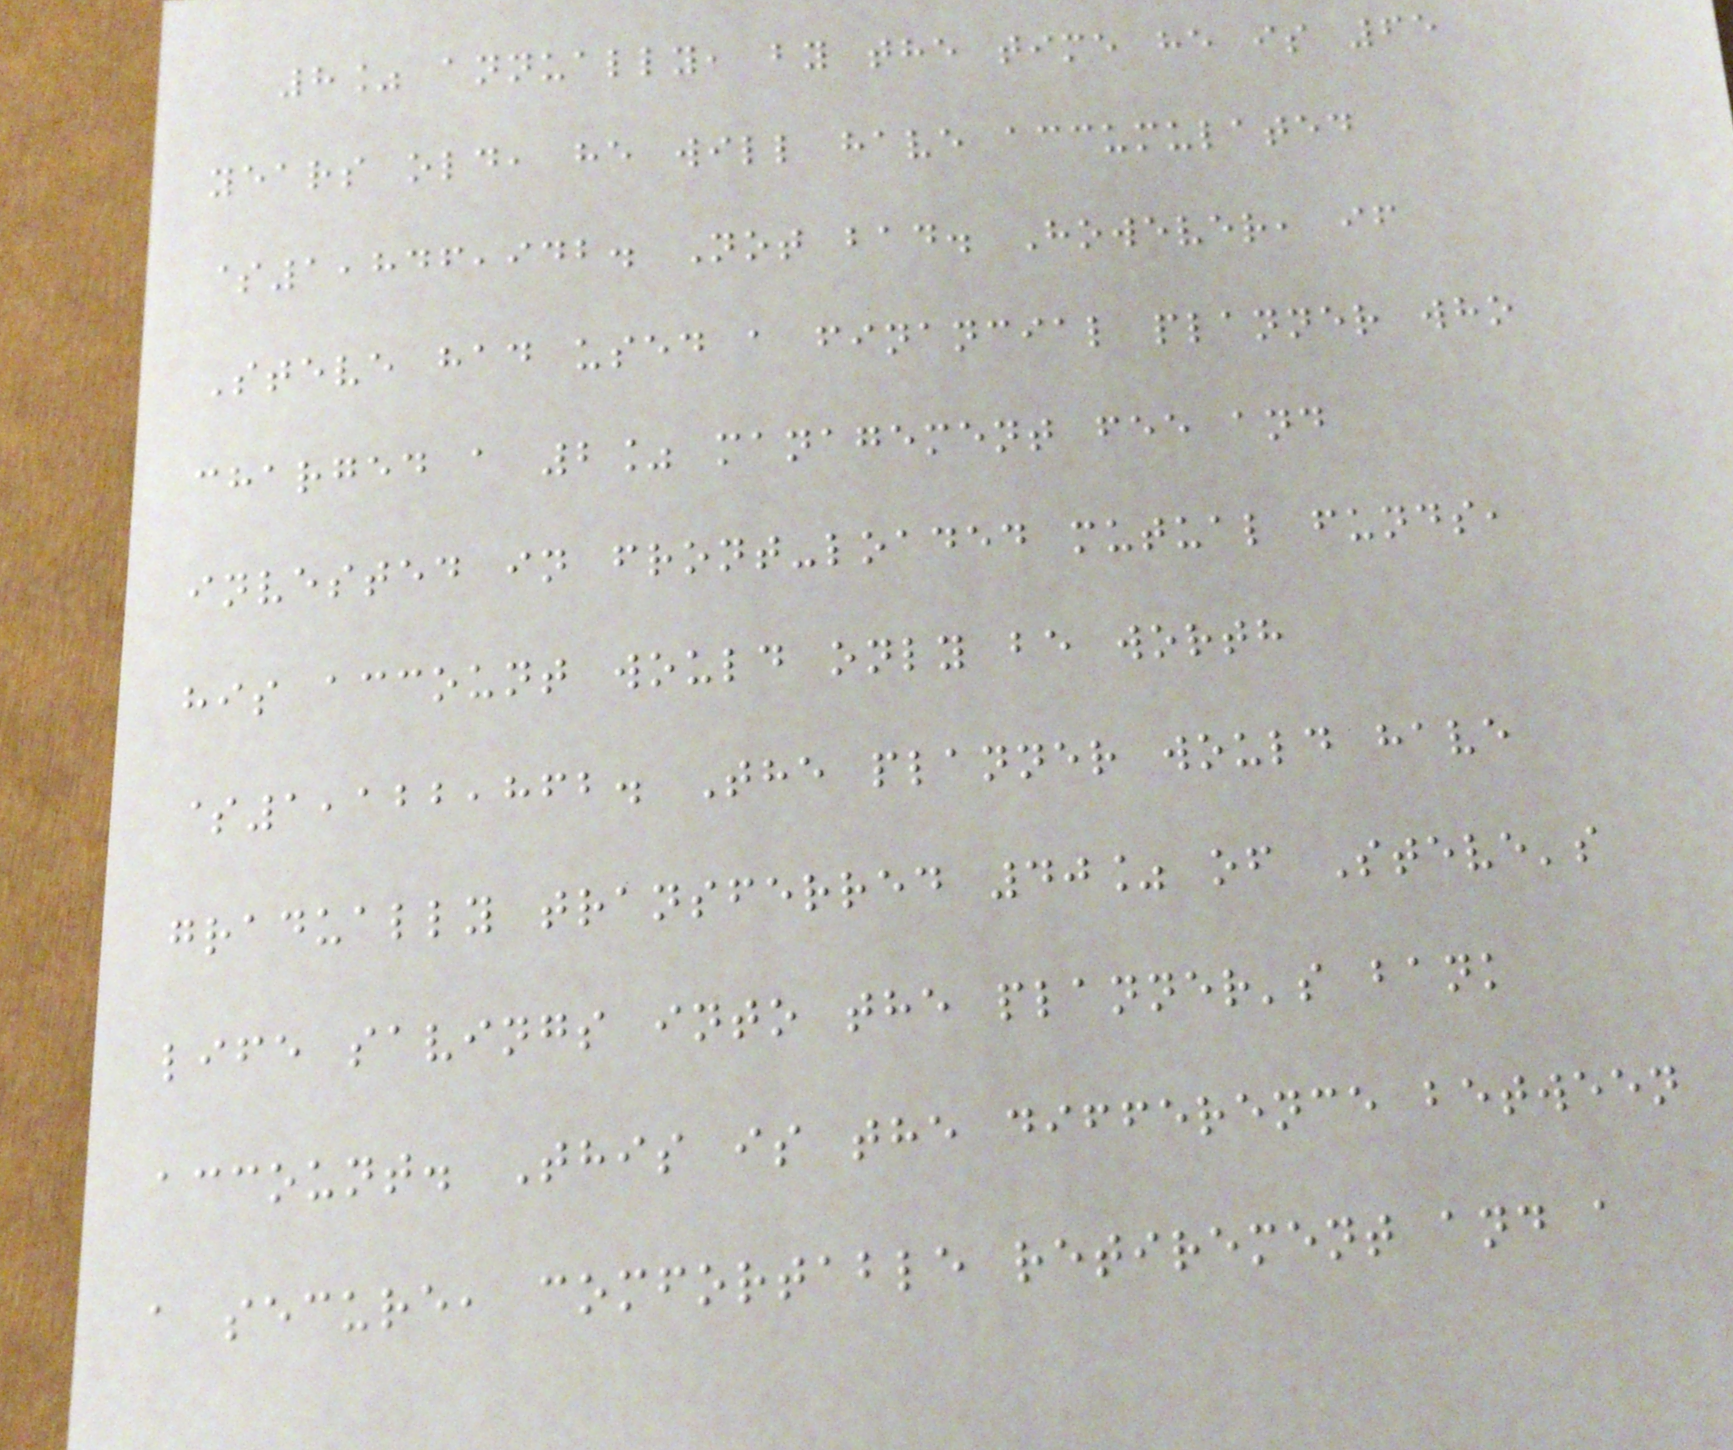8% annually, by the time he is 65
years old, he will have accumulated
$1,846,942. Not bad. However, if
Steve had used a financial planner who
charged a 2% management fee and
invested in front-loaded mutual funds,
his account would only be worth
$1,122,862. The planner would have
gradually transferred 40% of Steve's
life savings into the planner's bank
account. This is the difference between
a secure, comfortable retirement and a
